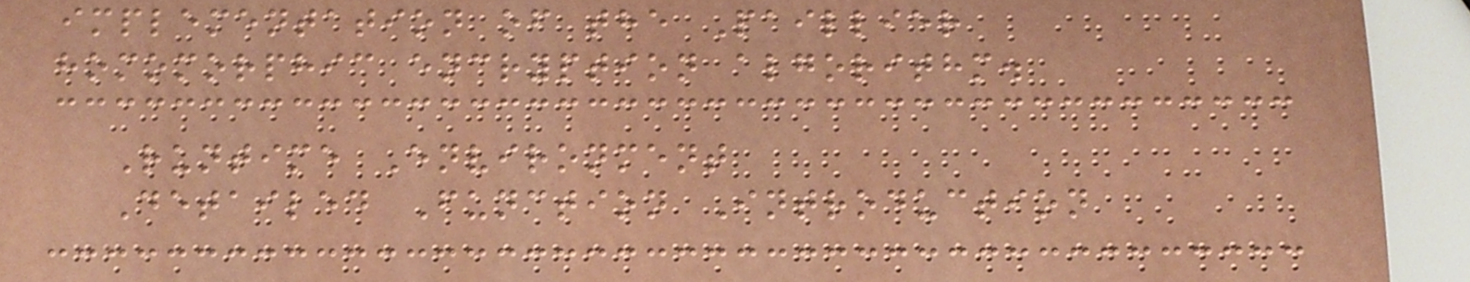implementation of the Paillier
homomorphic encryption algorithm.
Runtime Environment
Detailed Function Introduction
